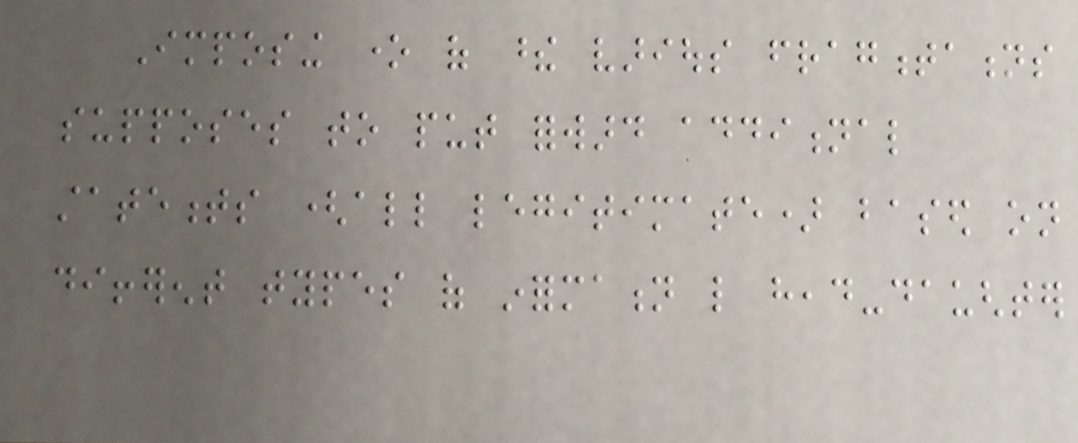Imposing one of these various fragmentations
supposes to put forward additional
statements (all legitimate) based on
different types of information like head-daughter
